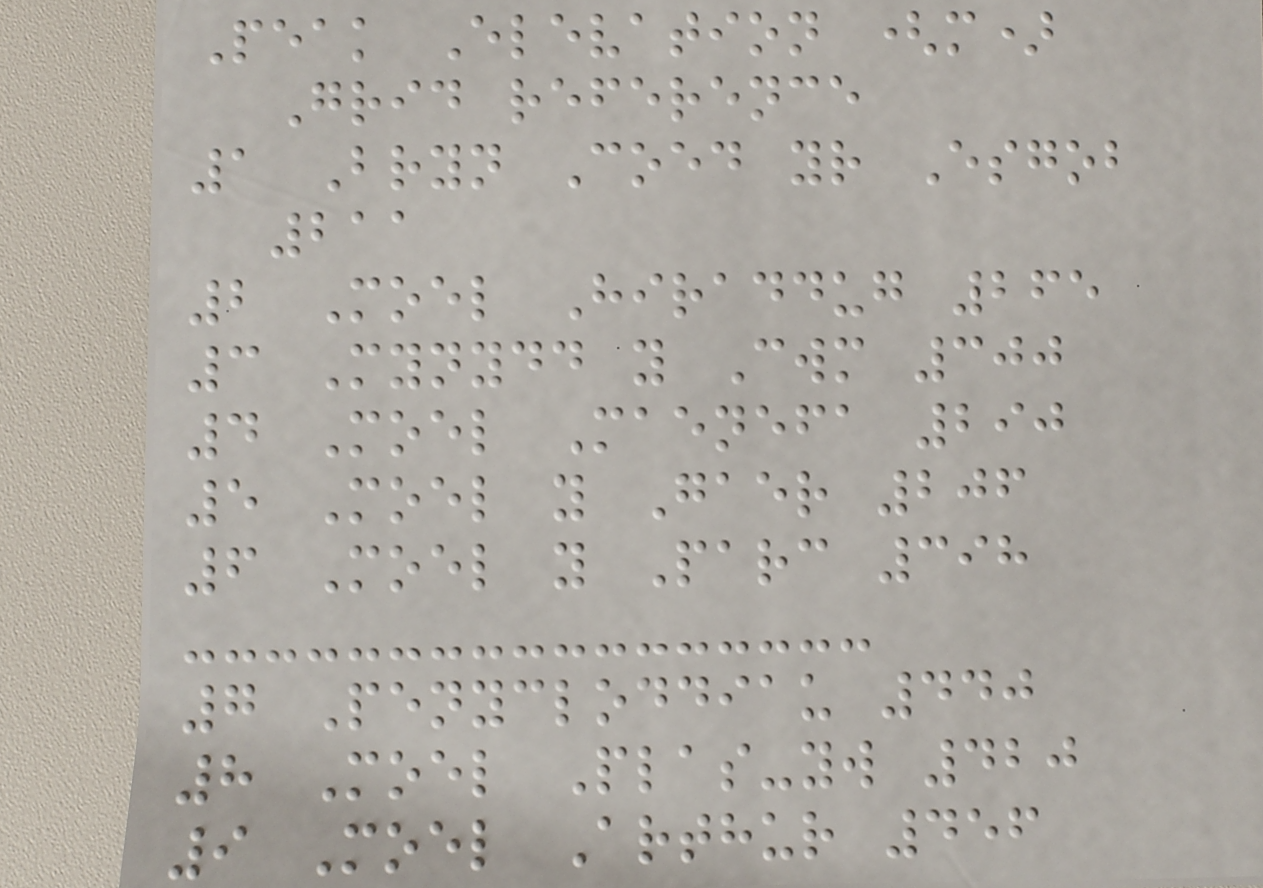Peak Elevation (m)
Grid reference
1 Bryn Coed yr Esgob
211
2 Moel Hiraddug 265
3 Mynydd y Cwm 300
4 Moel Maenefa 290
5 Moel y Gaer 206
6 Moel y Parc 398
7 Penycloddiau 440
8 Moel Plas-yw 420
9 Moel Arthur 456
